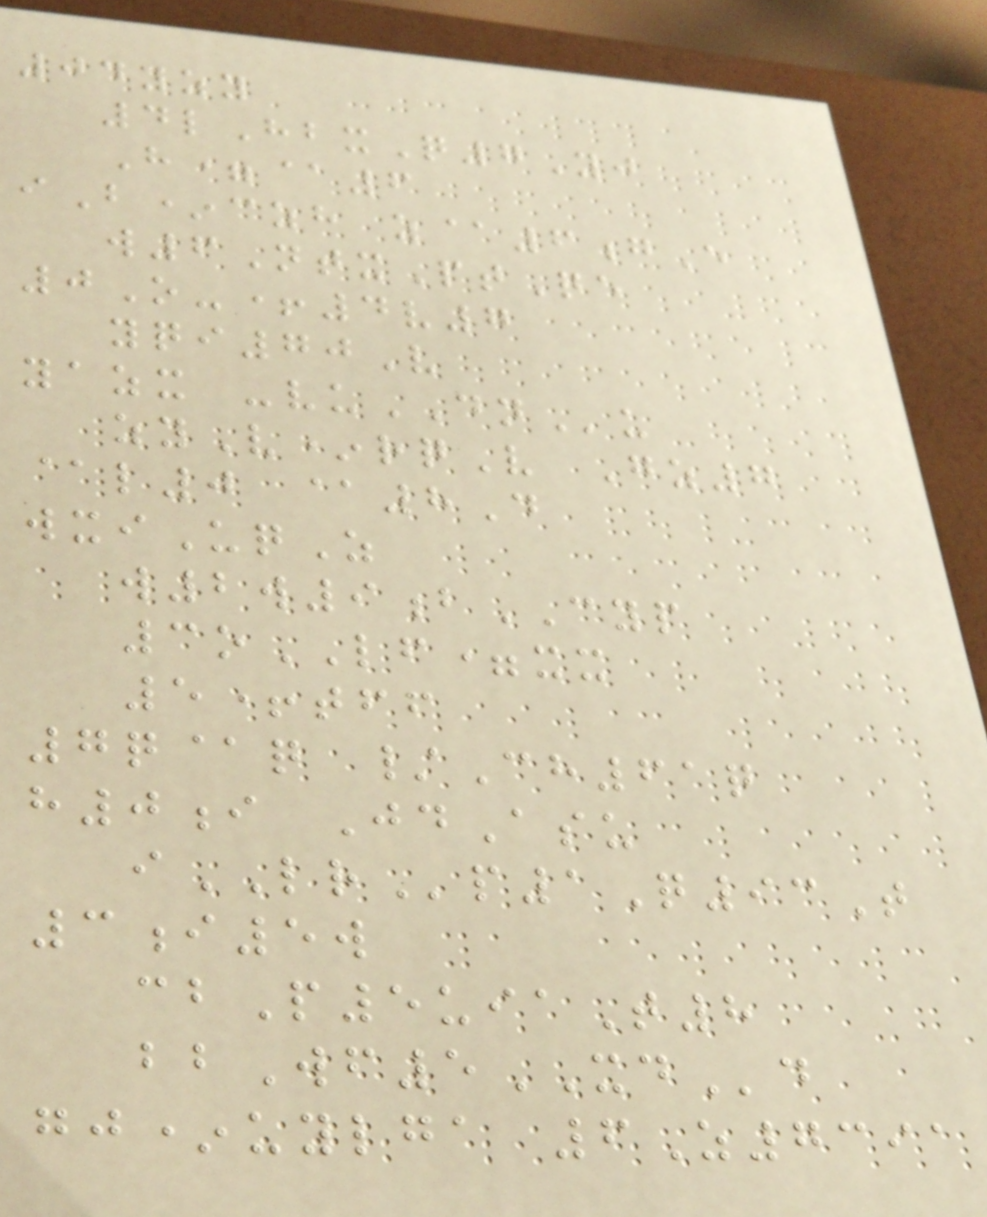04yzy
4lHbxQ7Yj
H=@6
iB*czh z@6gE
w6NtxPtQe
0O-+4v7
yqi70V
yazx -vuDNu
zyV*rqV Gz7
@l0 @8D
wxiUqZ
w2w9bCYP
3oLF=xx
5+tff
7q@q /Ch61q
h0i JdAsu
iLRp1Q93T
3i5w
cbP5uiaT8
bbWf5XDd
gj*uylga 6Z7391
